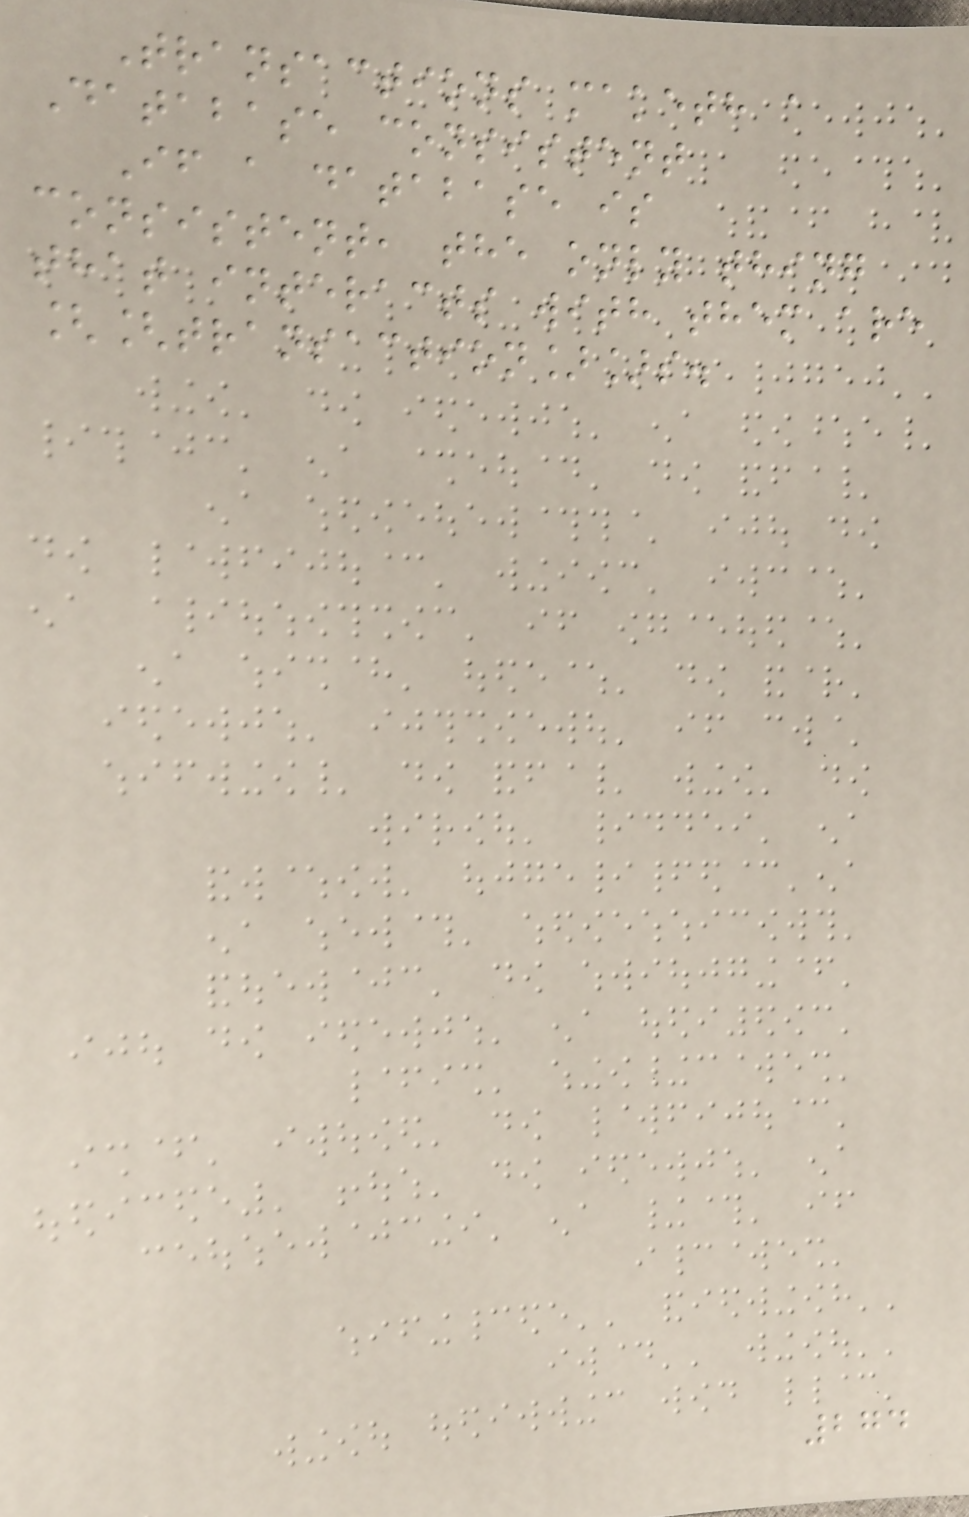Transactions maketh a
Database consistent
If a database is
consistent, the only thing
that interacts with them are
[[transaction]]s.
274
